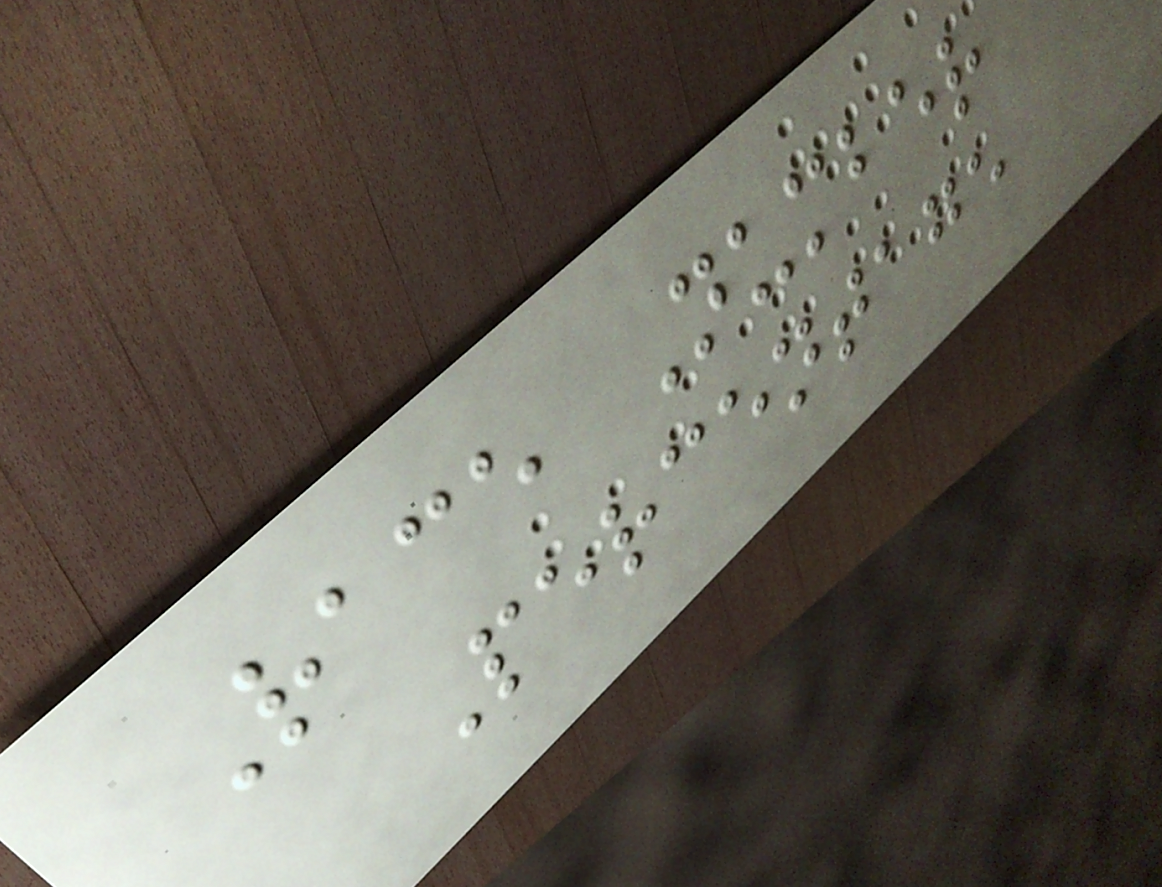Race Number
Percentage
